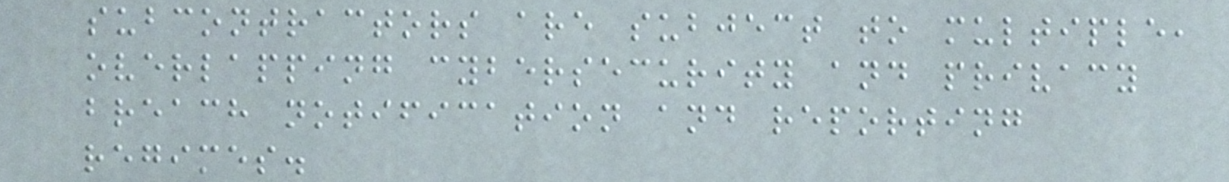subcontractors are subject to multiple,
overlapping cybersecurity and privacy
breach notification and reporting
regimes.
